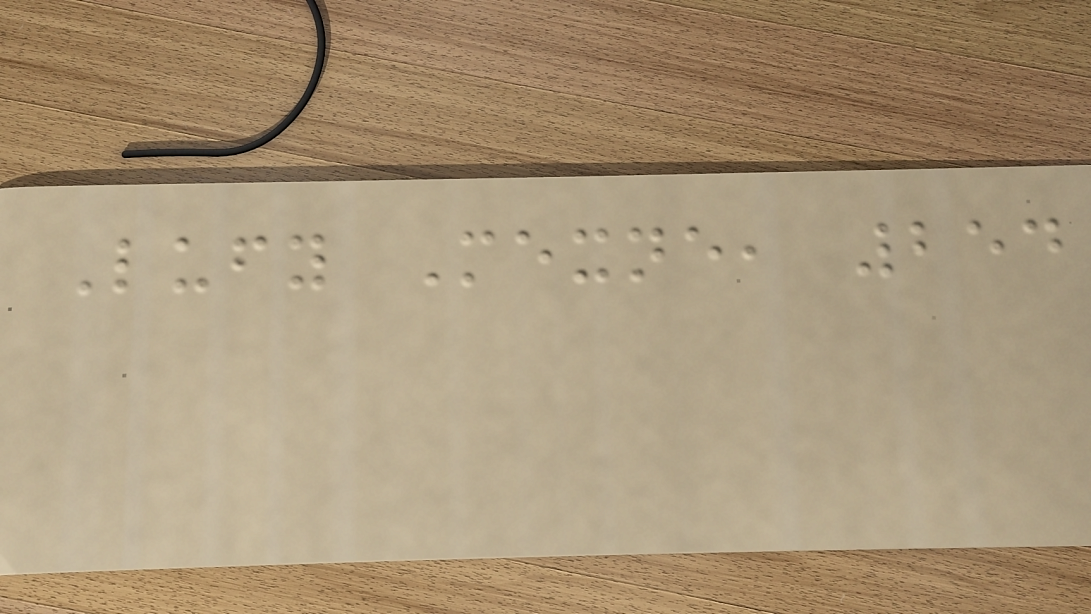Lufy Mexne, 254
